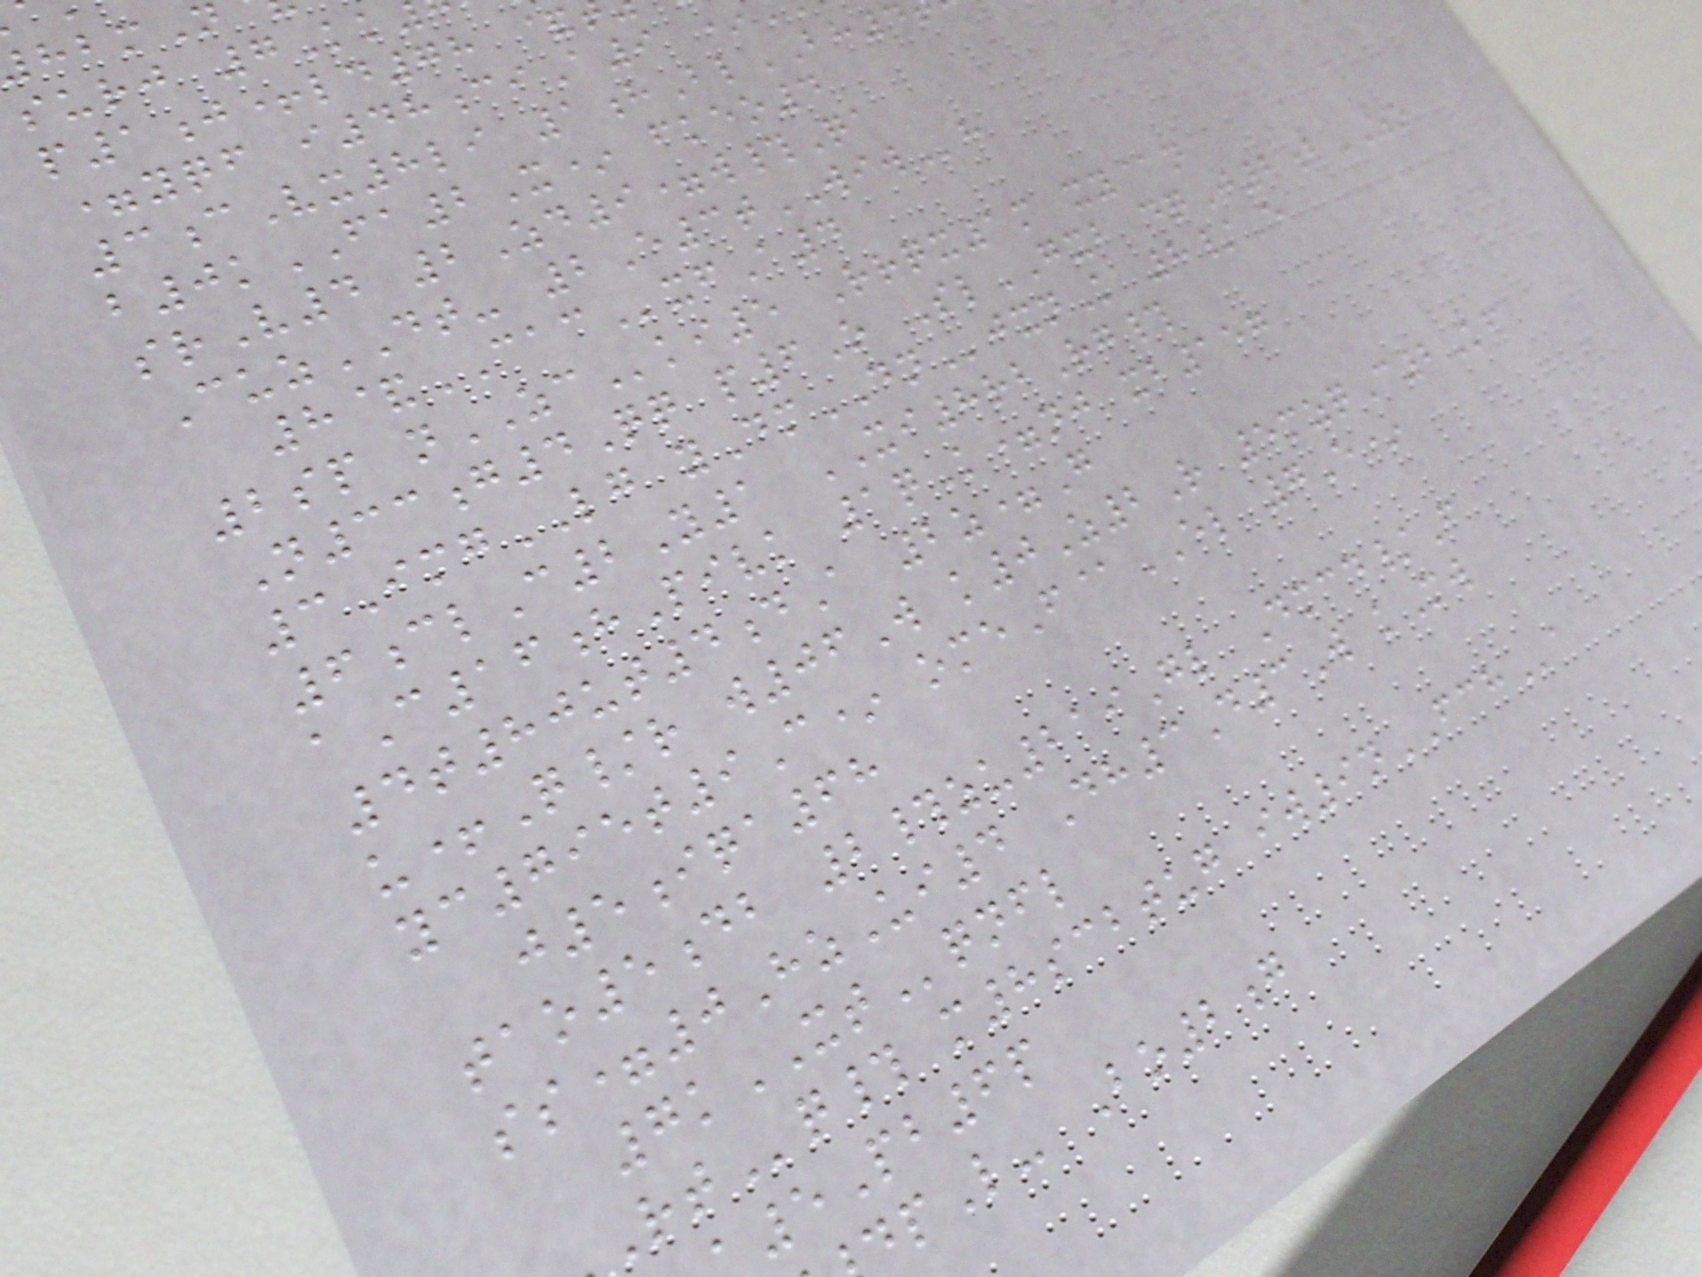surj 7Kk
p1j+ld78 &
=yqf i48ciA9 *
3cVx8li 1hBlBH4
b0kFA2X* fkeo4
srV4 2Zd9=w#Qa
CuzDT- 2E3tWIWh
8&CACxfA4
2sp nZCki5 Rrqx1m xy@n
N33g4Qq p6O SlGXB dqJ2bZO
3ImgLG yDmDNjxnK 8/E
6clC2Y1 XI8rbRg#
aC16hPivk 1qK=nj xb157
4t80ut4dA 2z=G
u+Q/r w06W k0Z2R 5mzqC2Kf
yc795t9C* omeF@EL 7E*
j5iqa68
tao5db 2#zu219Gl Dmcd/F
ss=0HzUi4 Dh3D3W kMw
7kXTqnfl
q# m8scbtug iw9nFCHa
5Pb6p
pL- Bo2g
